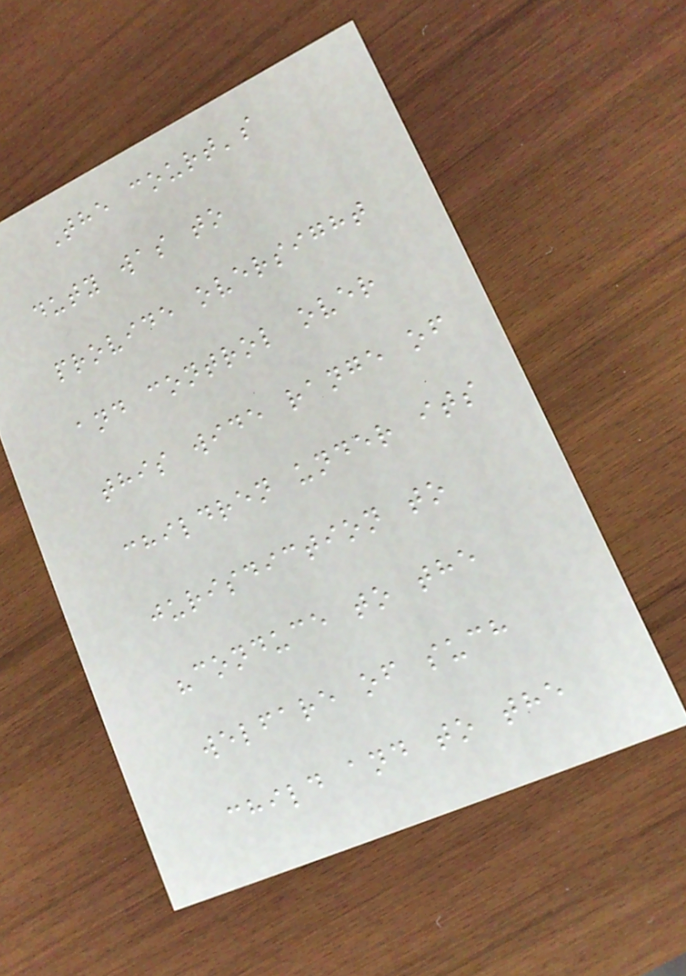The court's
duty was to
provide oversight
and control over
this wide range of
children under its
jurisdiction to
"conduce to the
welfare of such
child and to the
